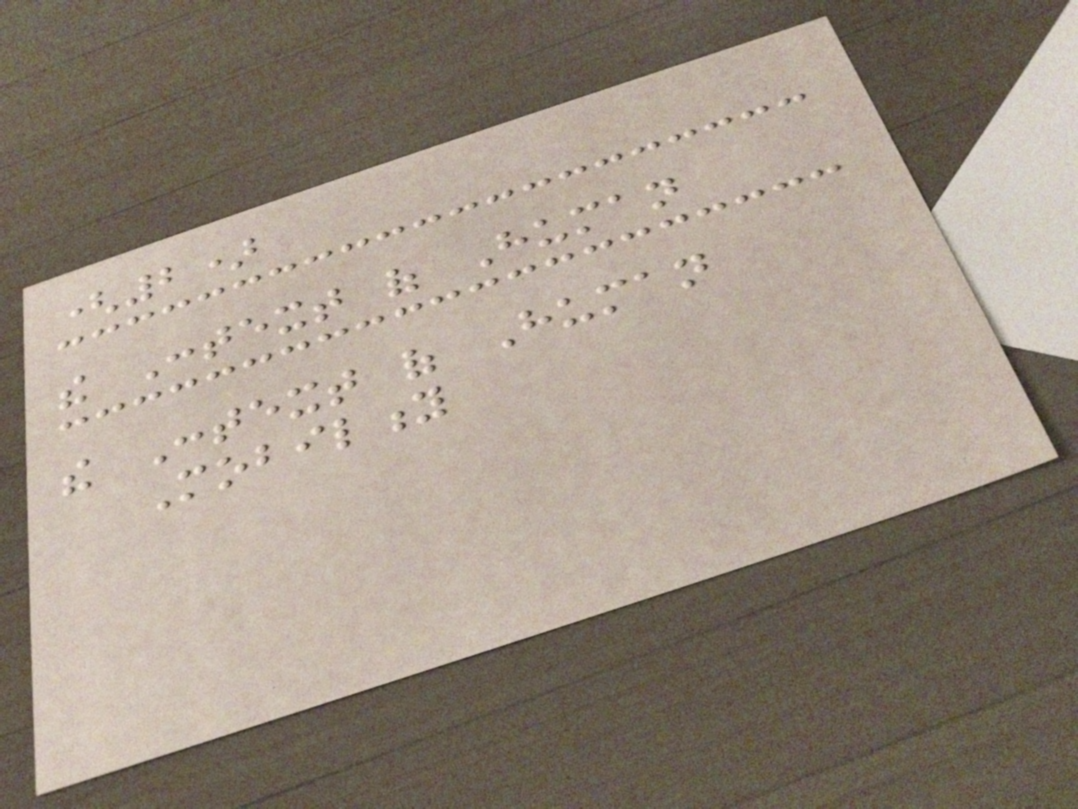(2)
the Context of Human
the Context of Human
Mobility
